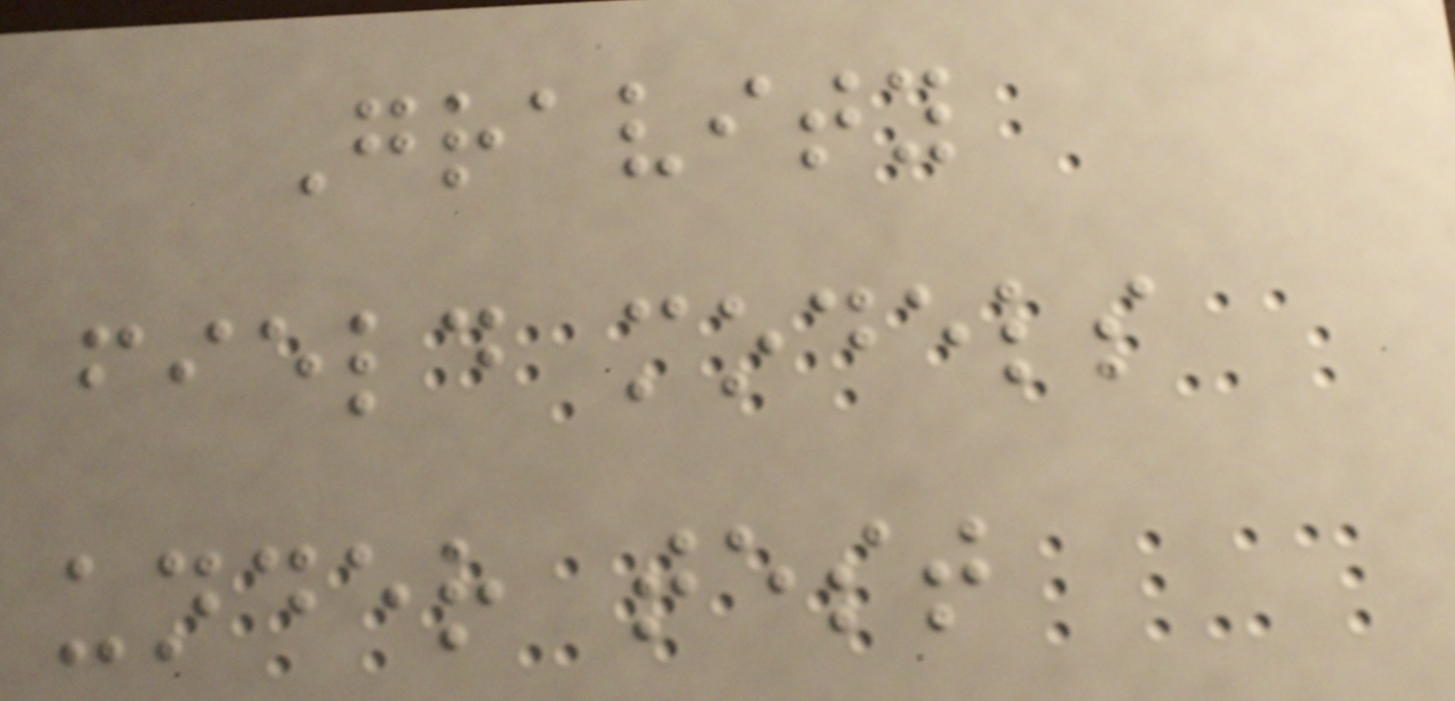Gravity
field models
under test
